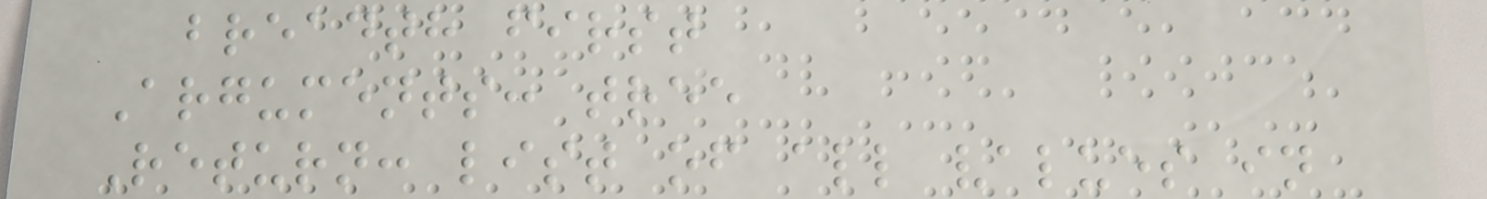breadth first
Arguments: tree
Return: list of all values in
